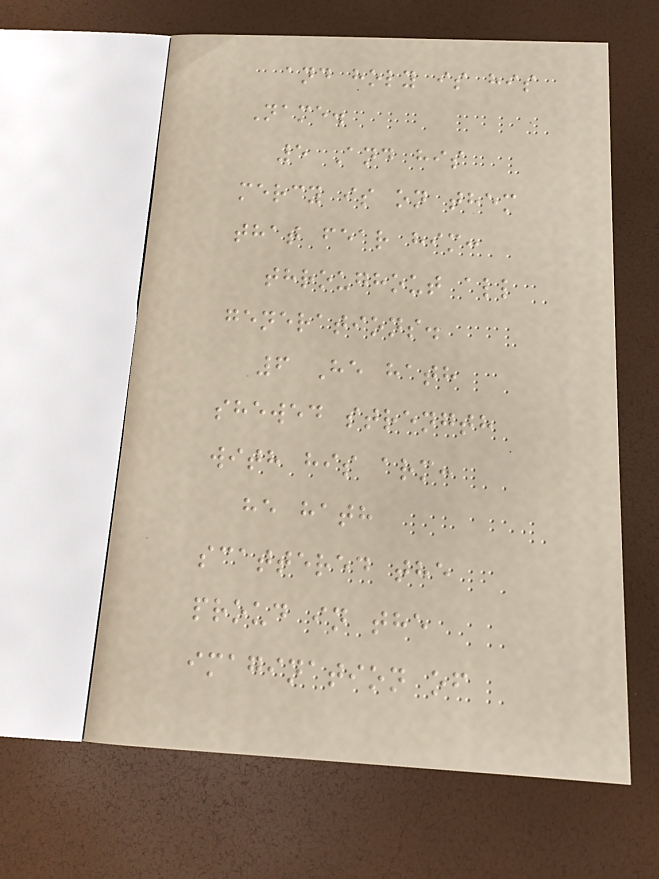and holy is his
Name.
5 And his
mercy is on them
that fear him:
throughout all
generations.
6 He hath
shewed strength
with his arm:
he hath
scattered the
proud in the
imagination of
